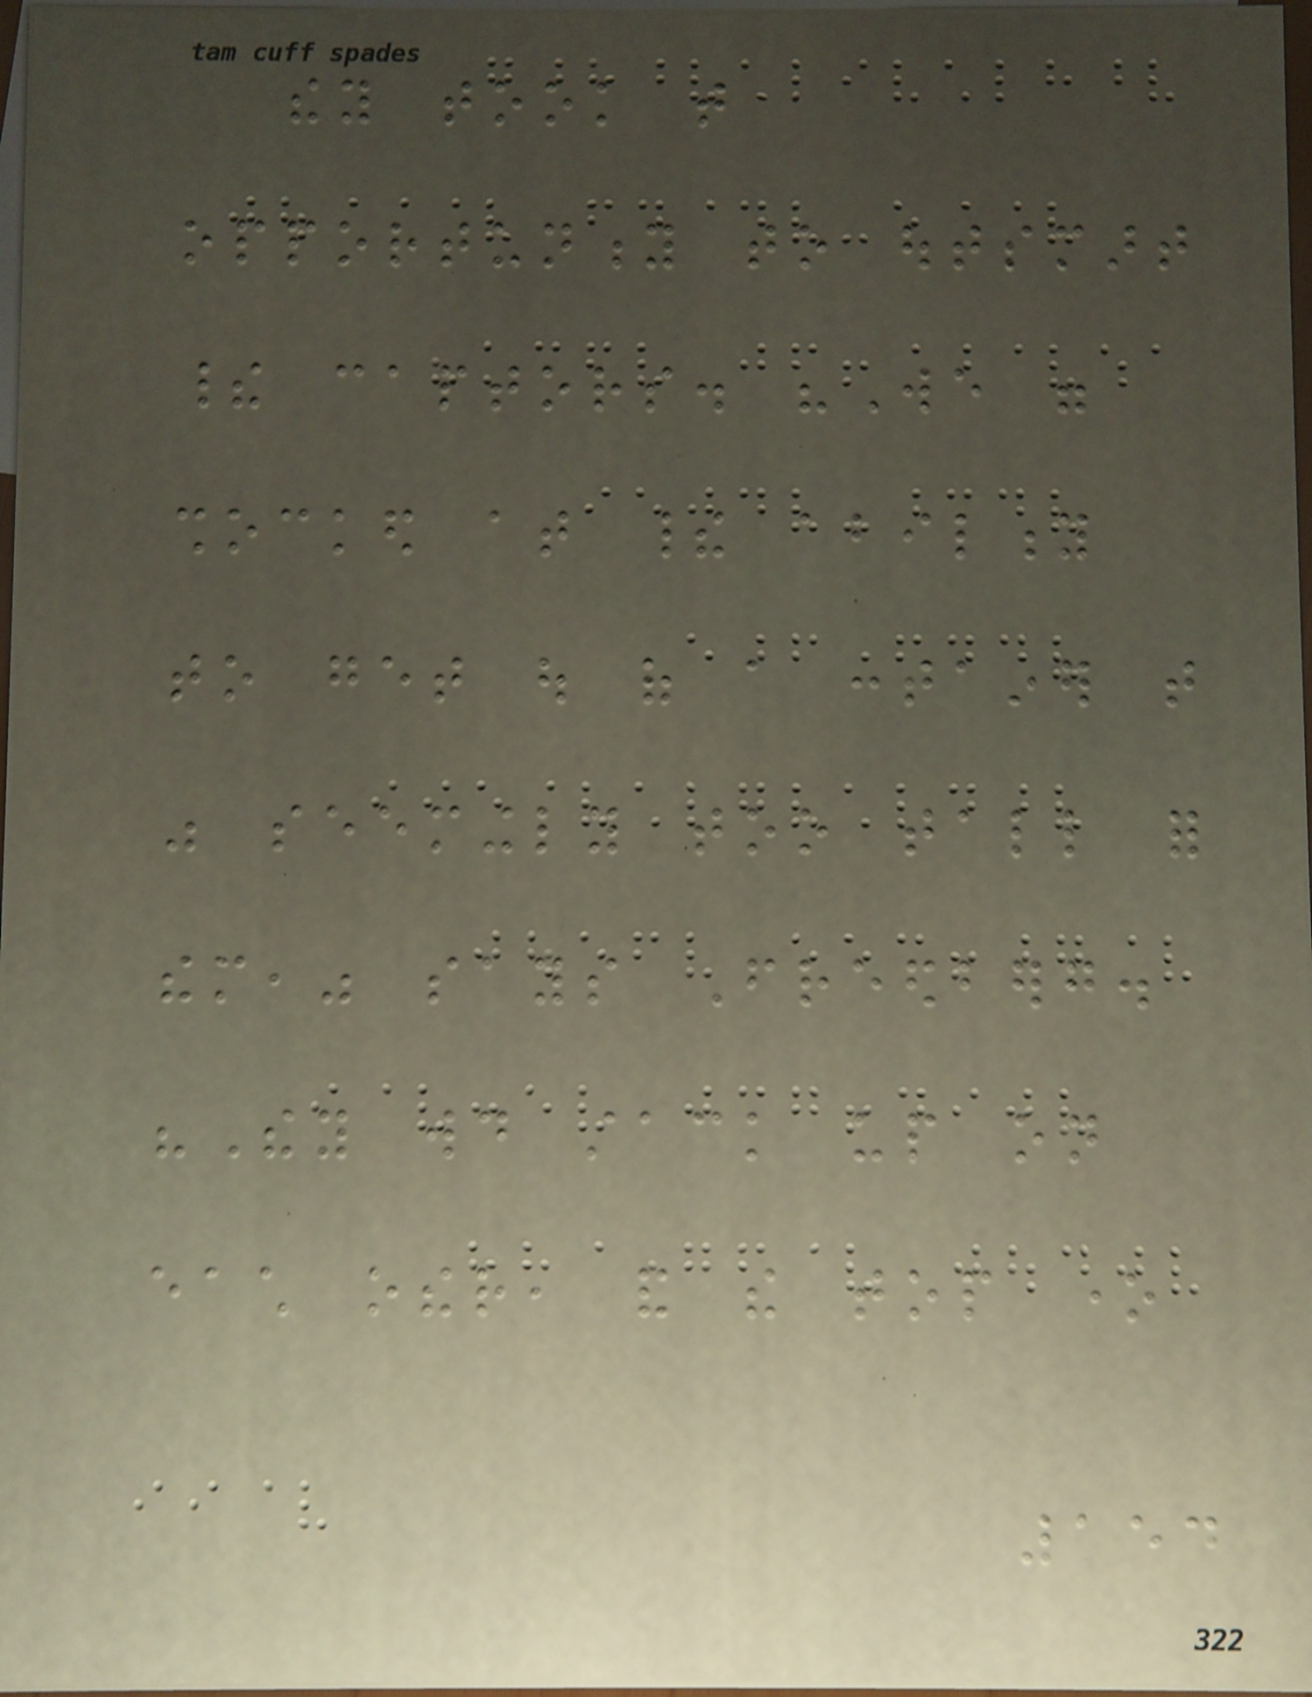they took that
opportunity to outsmart
their captors. "We were
shocked at their ability
to get out of a container that
was seemingly too tall for
them," says Freedberg.
"They would stack up on
each other, and the top one
154
